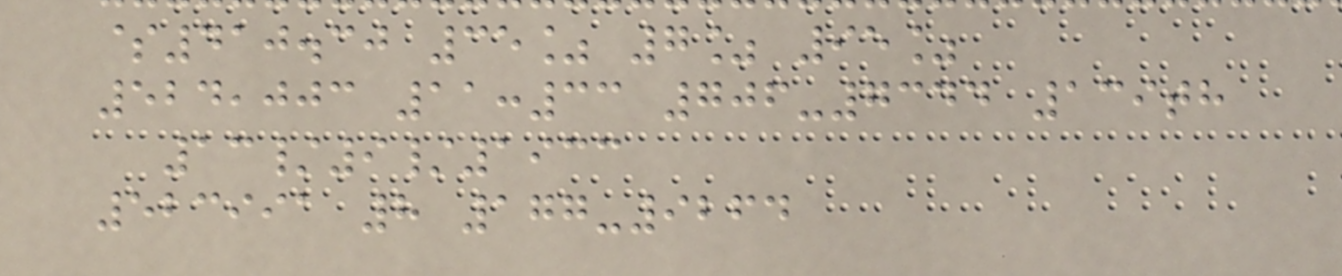$410.30 35% 7% 95%
524,003 11:33 706-7344 139th
13/9/1933
523991 8 177-9264
